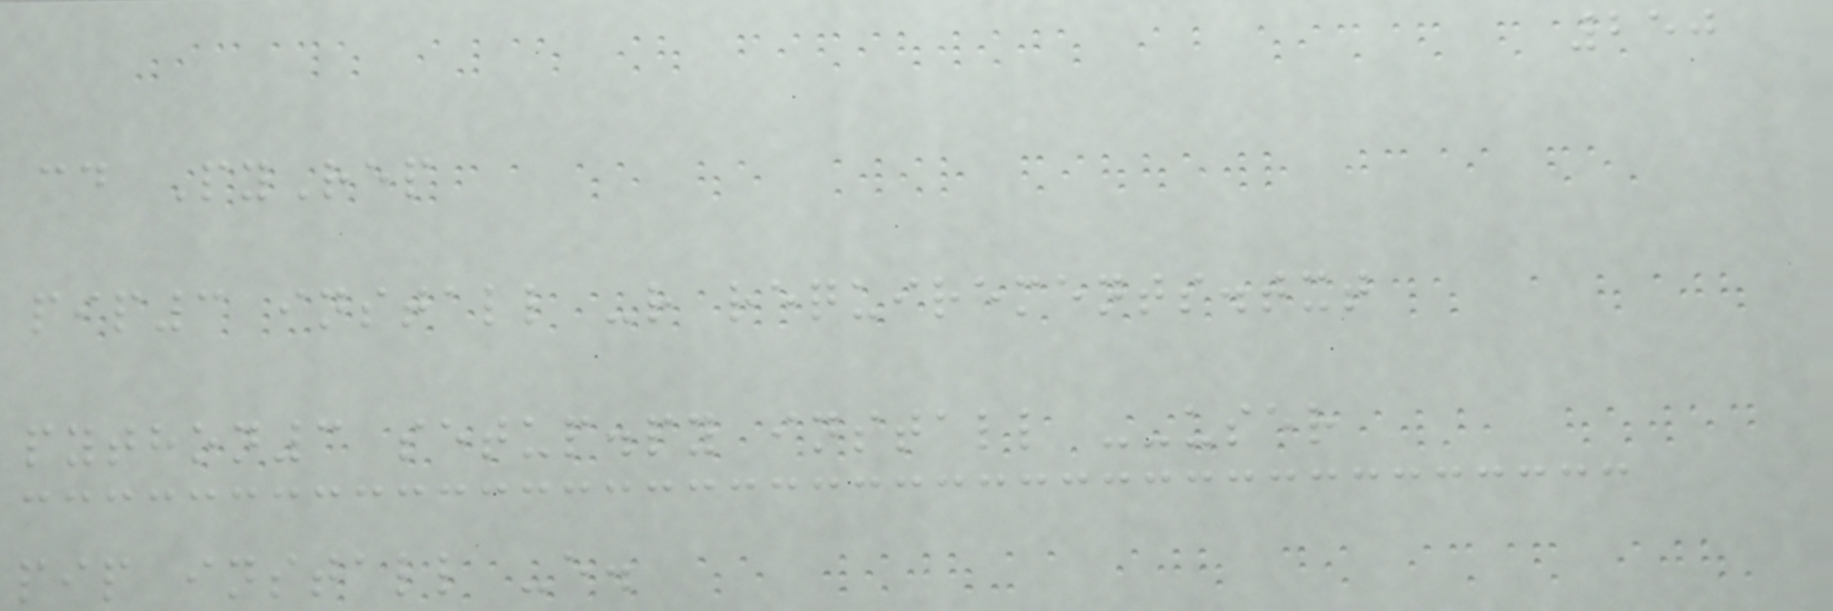250
cd PyRep
pip3 install -r requirements.txt
python3 setup.py install --user
pip install -e.
